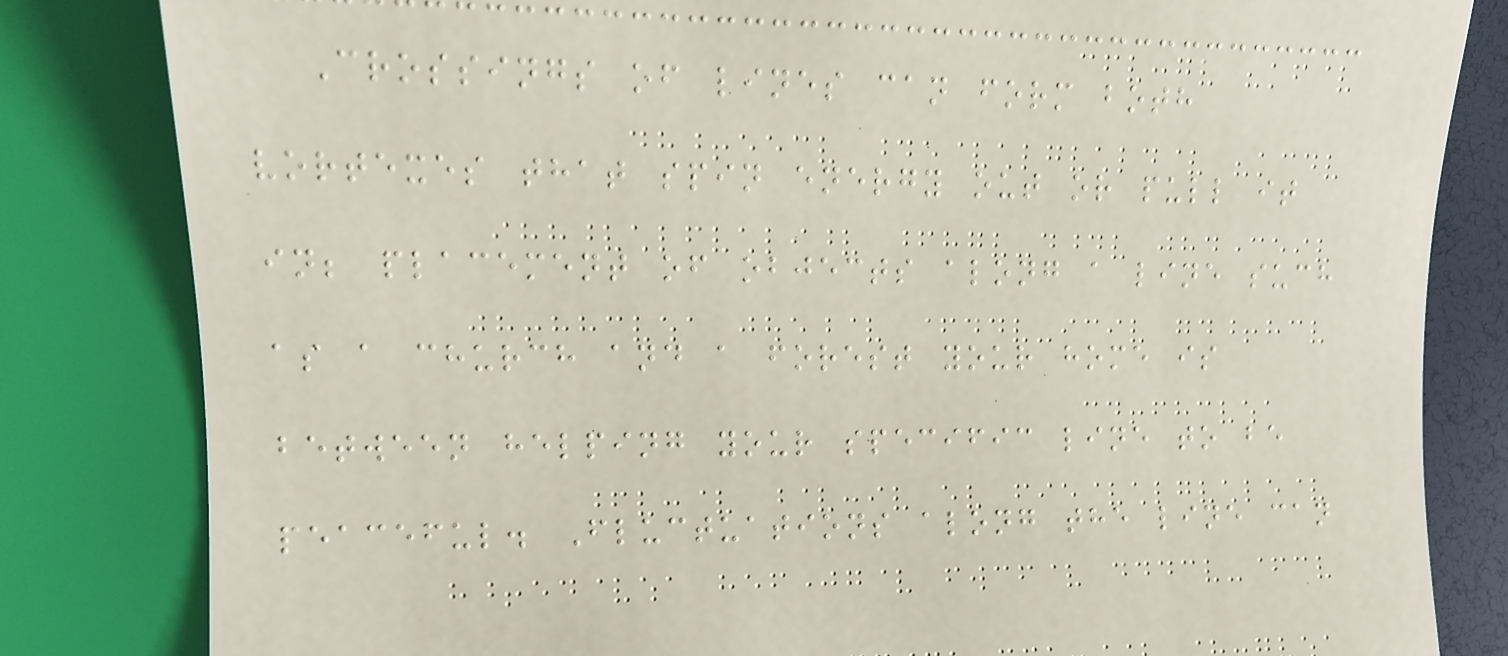Crossings of lines can form both
vortexes that spin energy out or pull it
in; placement of objects along a line such
as a church and a forest your home is
between helping your specific line to be
peaceful. Fluctuations along the line can
